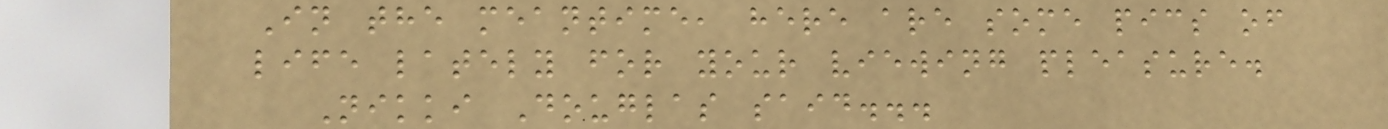In the meantime, here are some pics of
life lately for your viewing pleasure.
Nikki Douglas said...
